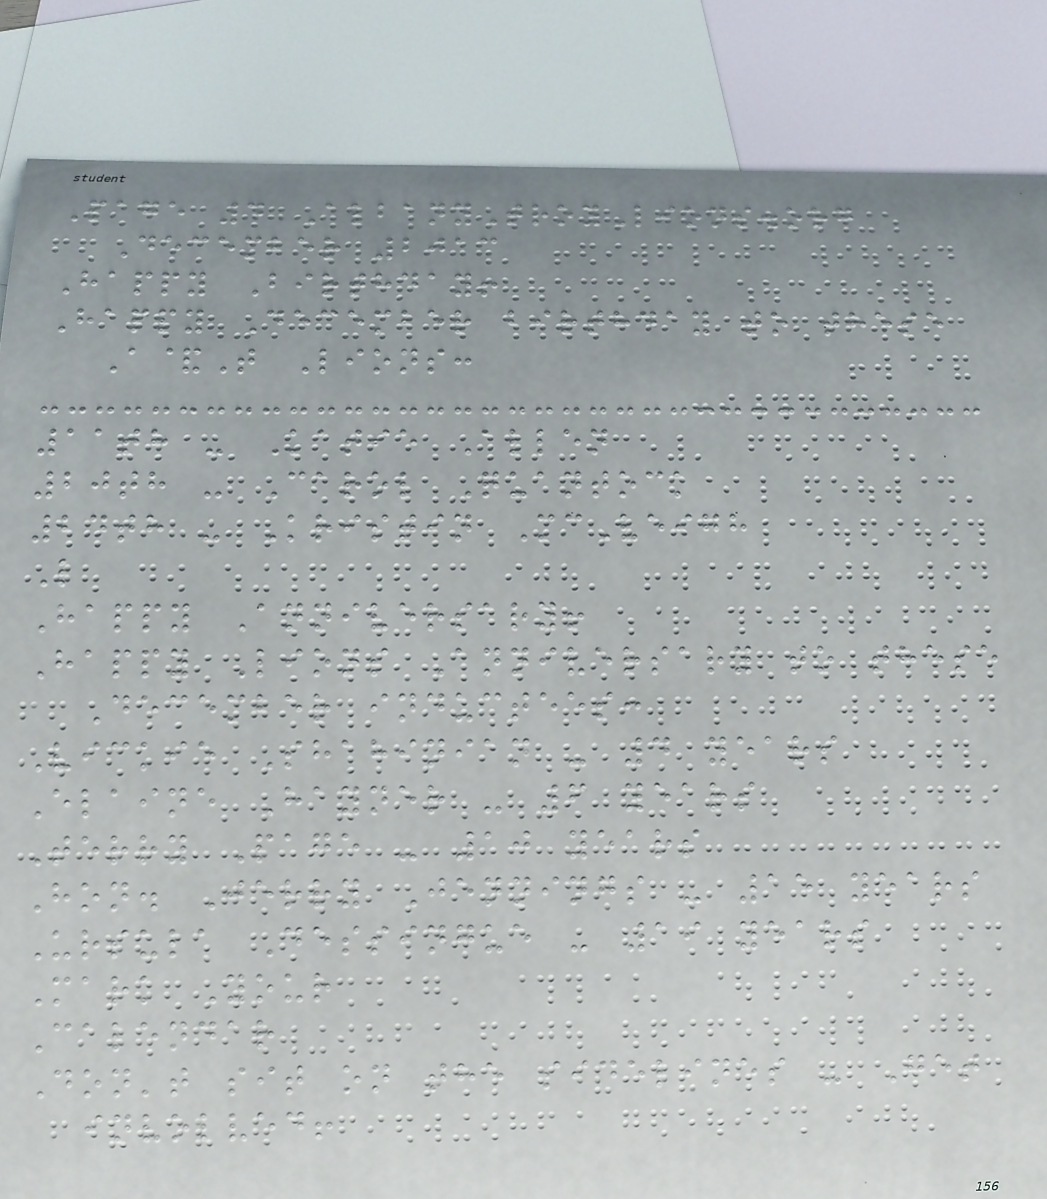Page 4 AlbanyTroyLions.org
December 2013
Happy Birthday!
Happy December birthday to these
A&T Lions:
11th - Katie Allen
20th - Carol Quantock
24th - Kristin McVeigh
L
Happy Anniversary!
Happy Lions Anniversary to these
December inductees:
Vickie Shahinian - 4 years
Elaine Hayner - 6 years
Terry Page - 10 years
Hon. Jerry Jennings - 15 years
Ursula Dessingue - 19 years
Mark Your
Calendar
Don't sit on the sidelines - Get
involved!
